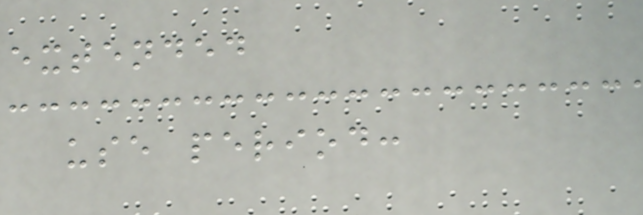extended
use period:
